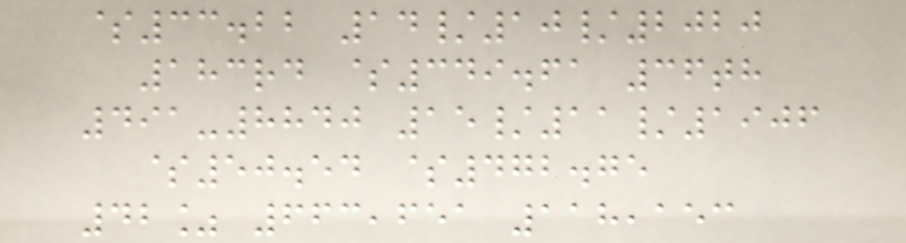$33.22 14/10/2020
183rd $349.61 36th
491-8840 15/11/1906
$50.54 $472.75
42% 663,651 118,153
